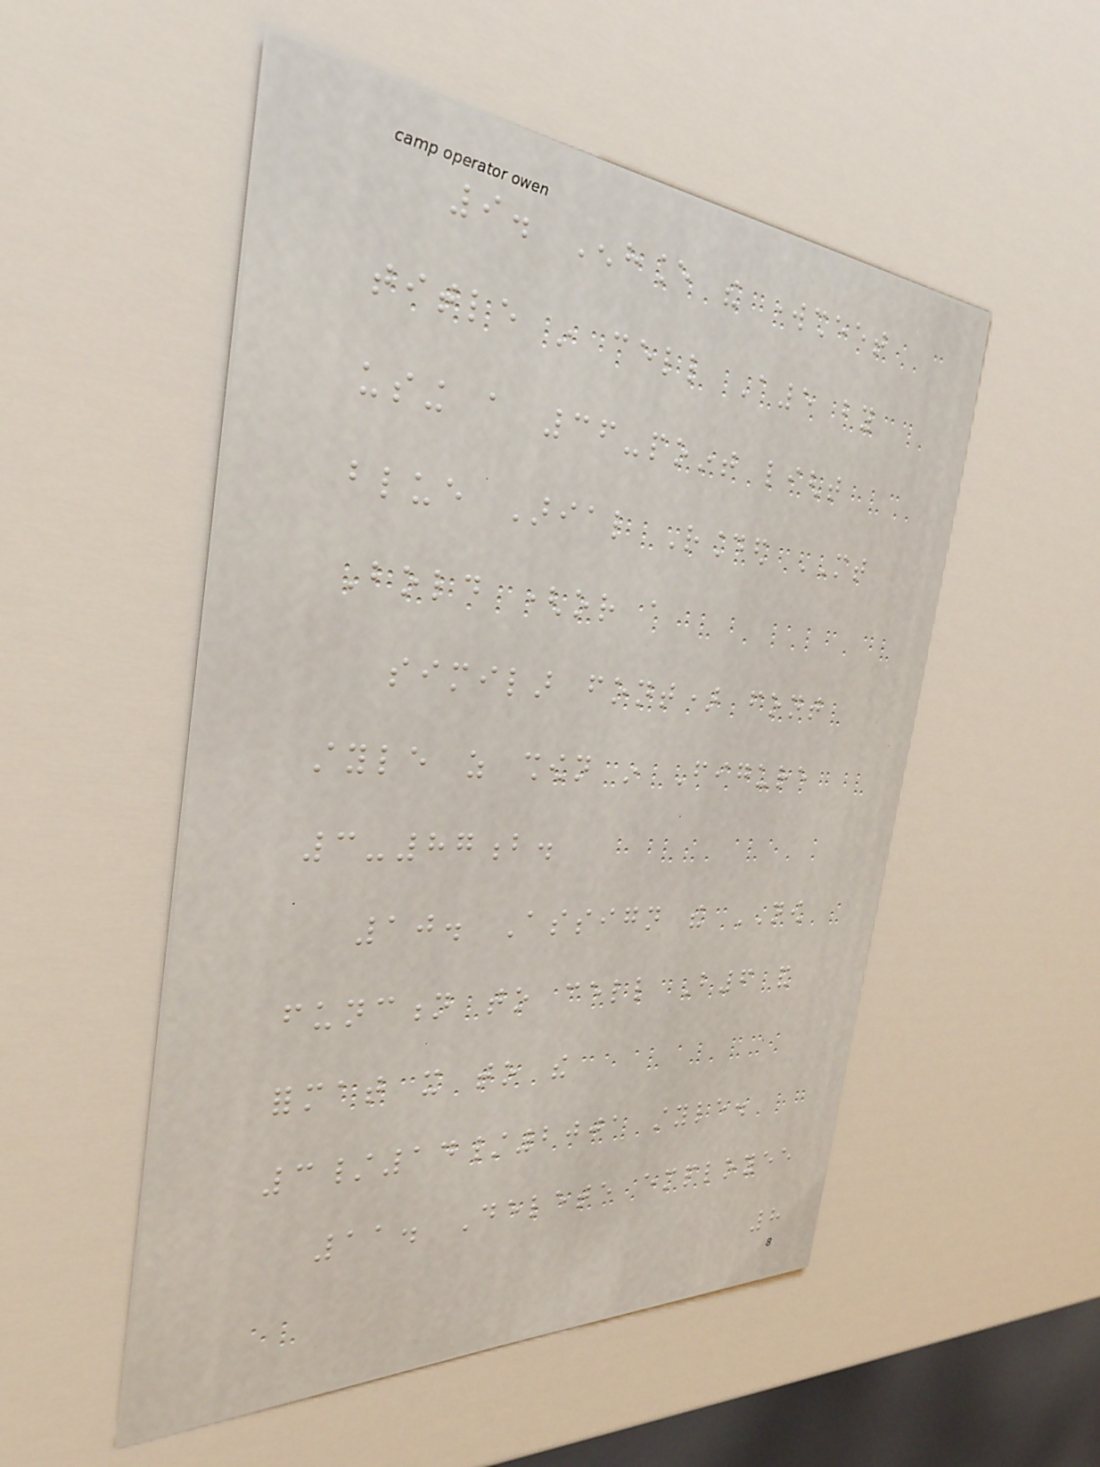9. Enhance the worksheet
title in cell A5 by
using a 36-point light
blue Arial Rounded MT
Bold (or a
similar font) font
style as shown in Figure
3-87b.
10. Assign the NOW
function to cell B6 and
format it to the
3/14/2001 style.
11. Delete employee
8
